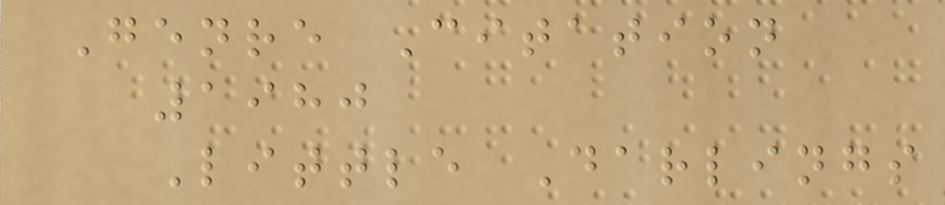Genre Citation
1980
Little Darlings
